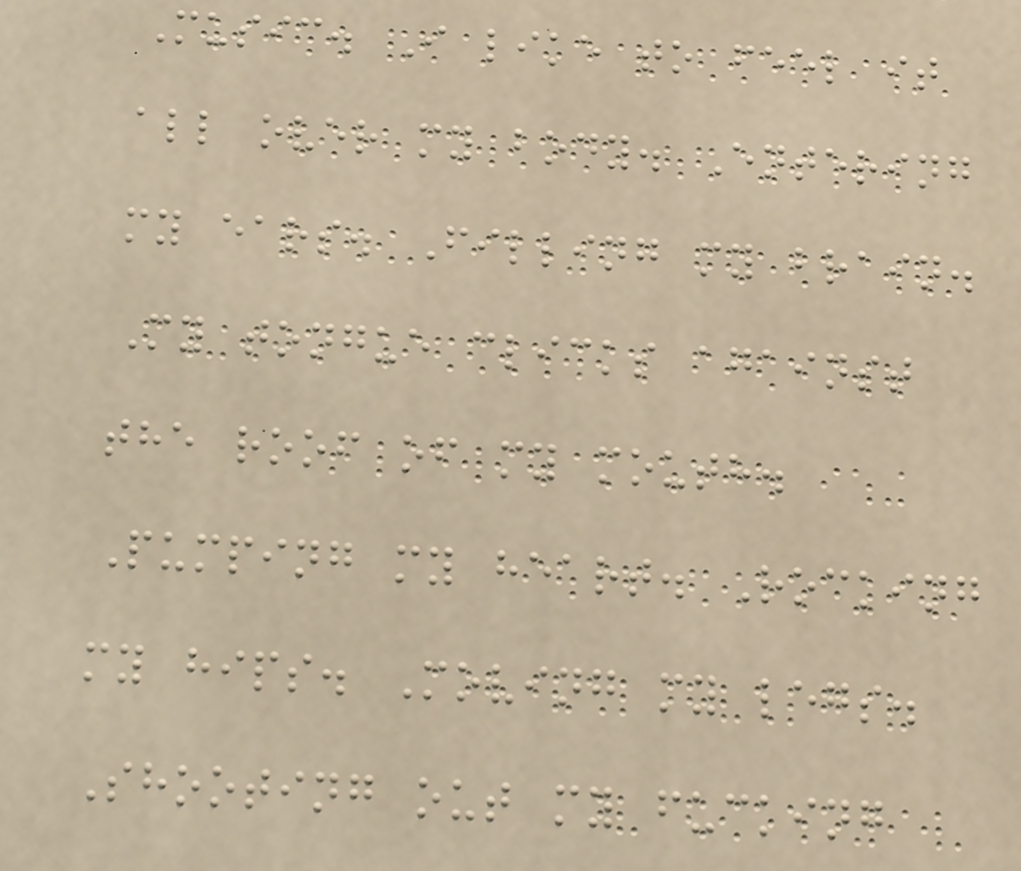Music. I like to feel it
all over my body. Entering
my ears. Filling my brain.
My tongue clicks against
the roof of my mouth.
Pumping my heart. Rocking
my hips. Moving my legs.
Shooting out my fucking
